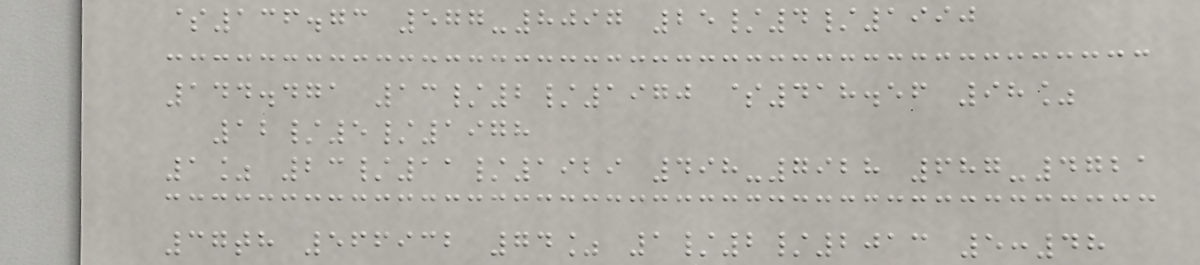$136.73 577-8097 25/4/1990
144.471 13/2/1970 $418.56 98%
12/5/1978
1% 23/11/1929 498-7928 687-4721
37th 566932 74% 1/2/2013 5:48
